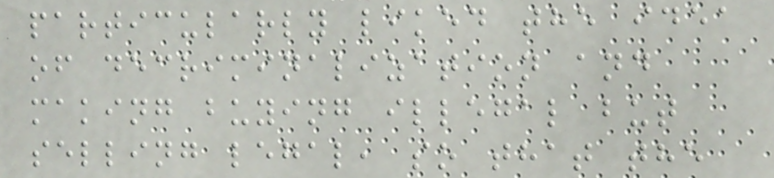particularly liked the idea
of decriminalization and
making buying illegal but
selling legal, so that the
